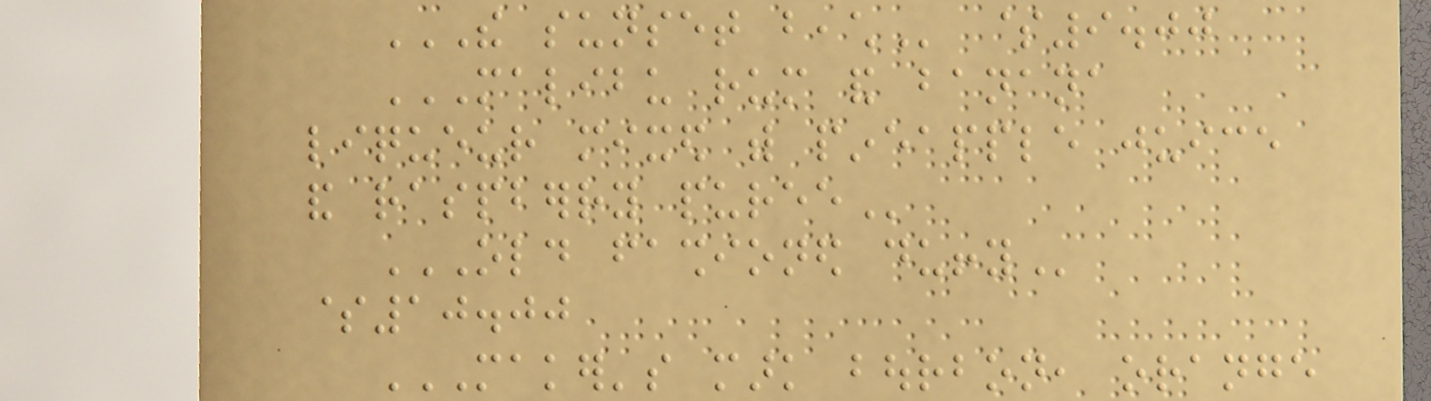THE SUNSET BEACH $9.00
MALIBU RUM AND BANANA
LIQUEUR MIXED WITH PINEAPPLE JUICE
AND RASPBERRY PUREE
OLD FASHIONED DUFFY
$10.00
MAKER'S MARK BOURBON, ORANGE
